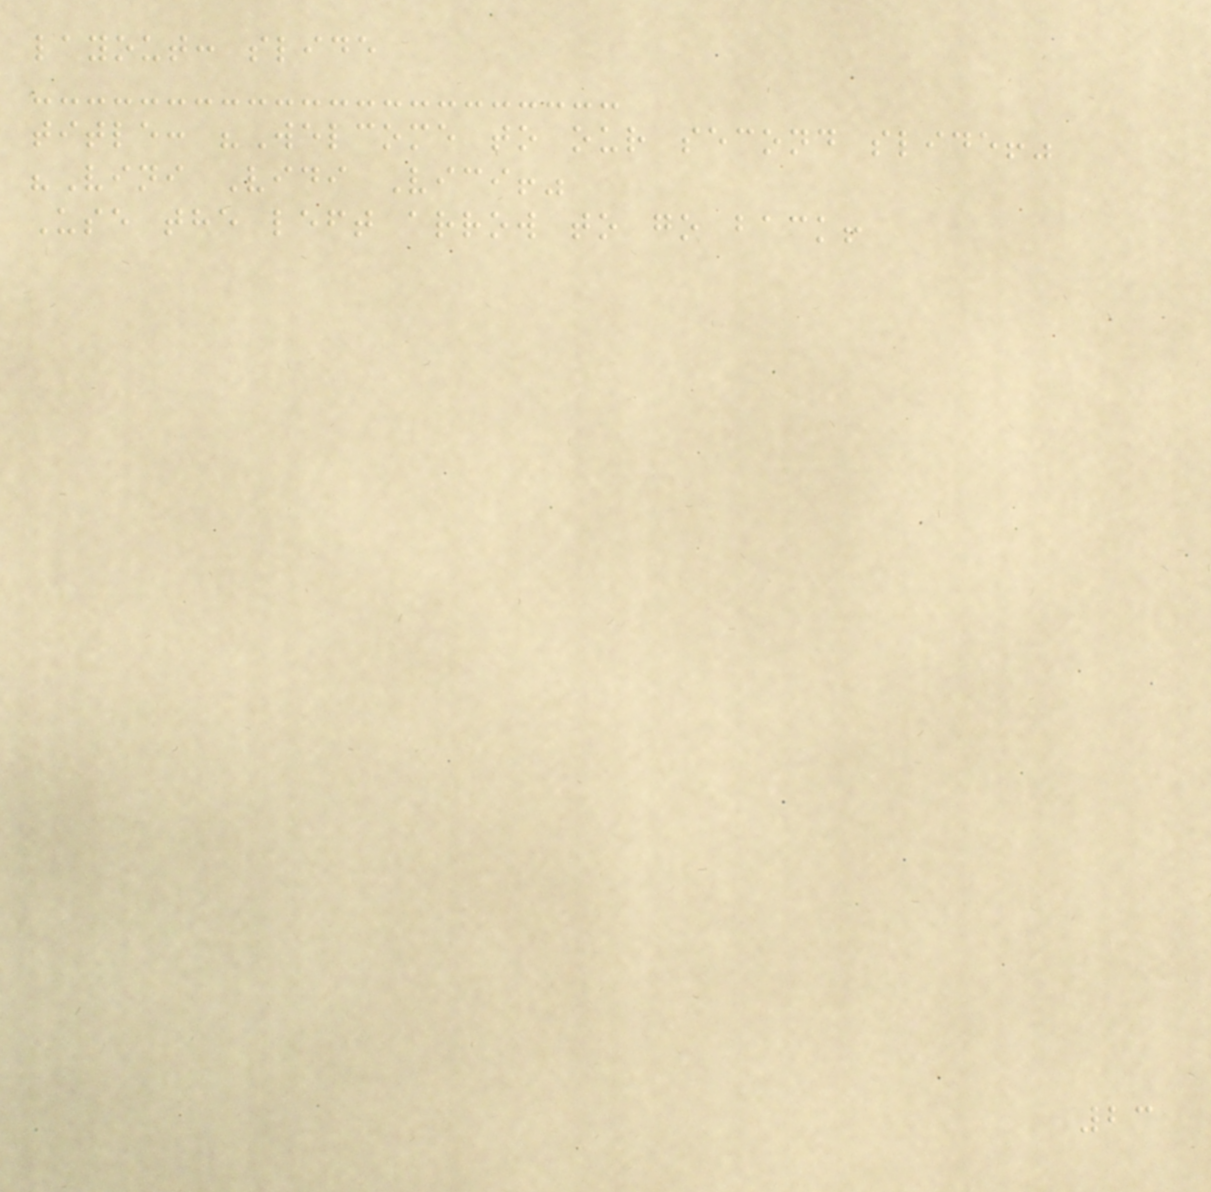layout: slide
title: "Welcome to our second slide!"
"Vini Vidi Vici!"
Use the left arrow to go back!
23
